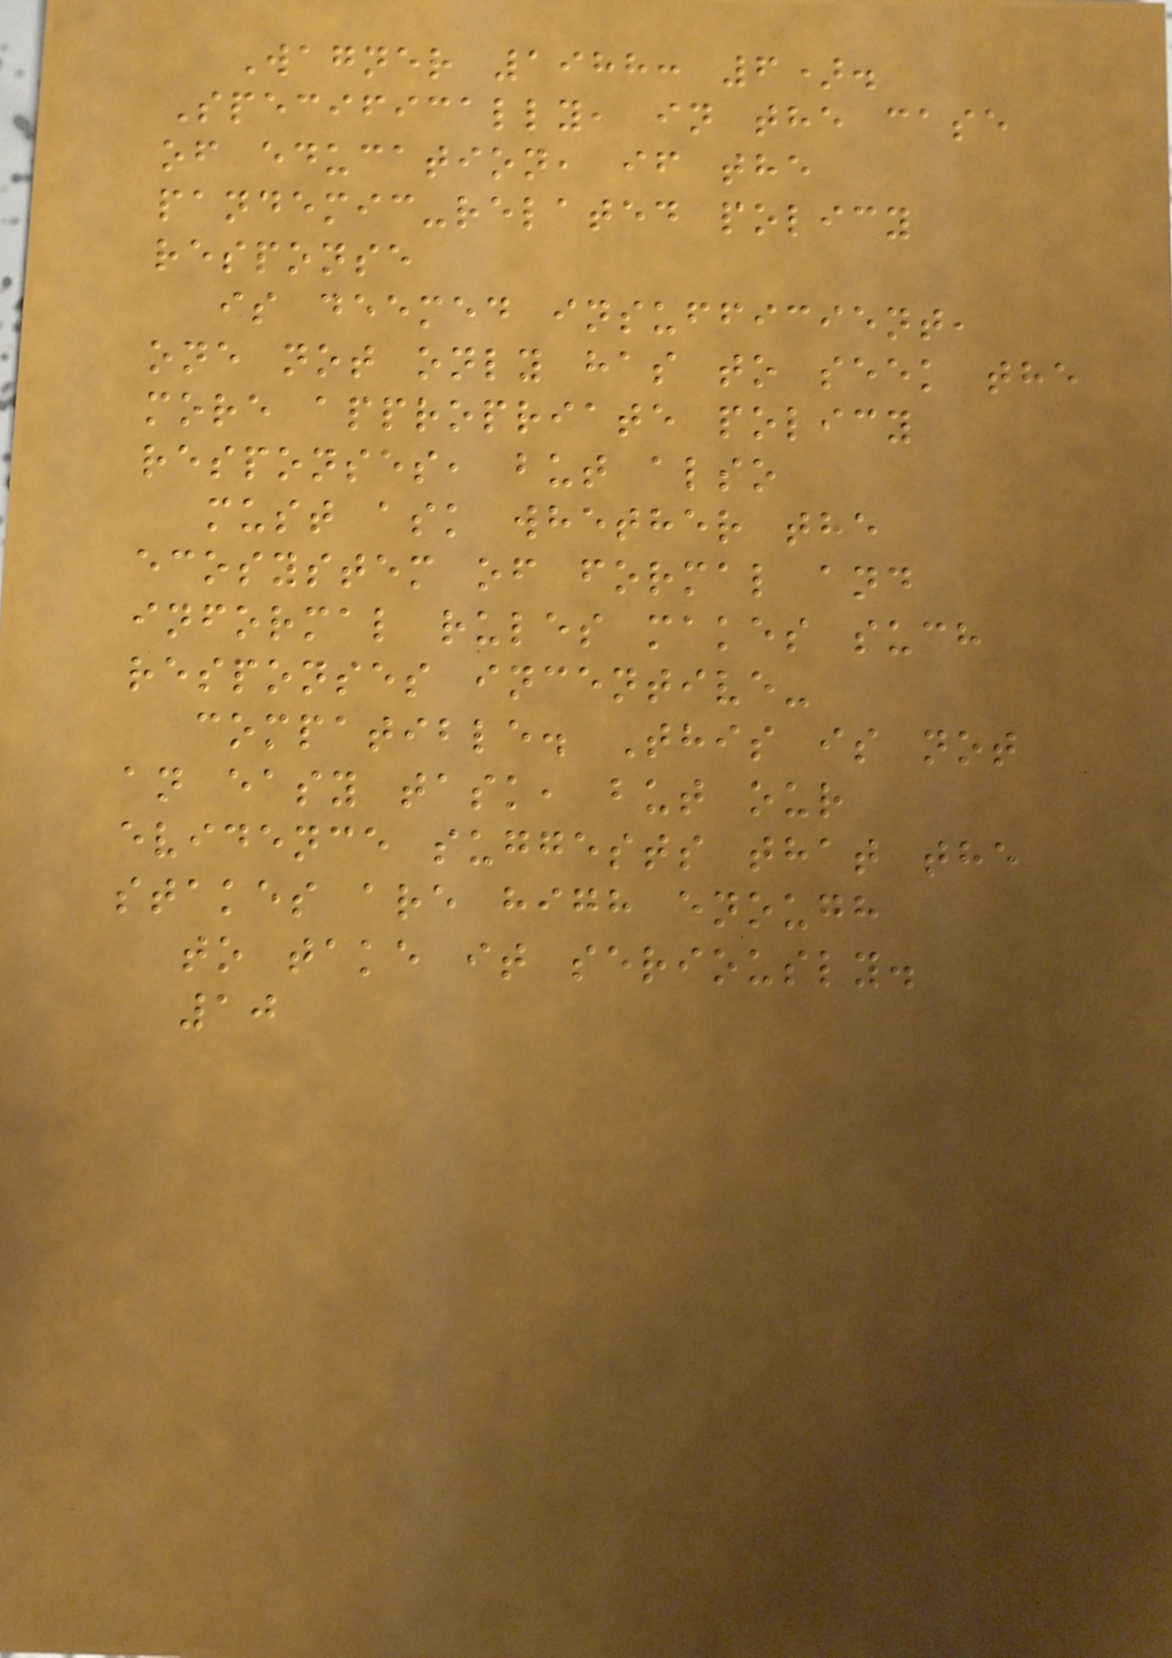Wagner 1988: 6).
Specifically, in the case
of education, if the
pandemic-related policy
response
is deemed insufficient,
one not only has to seek the
more appropriate policy
responses, but also
must ask whether the
ecosystem of formal and
informal rules makes such
responses incentive-
compatible. This is not
an easy task, but our
evidence suggests that the
stakes are high enough
to take it seriously.
10
